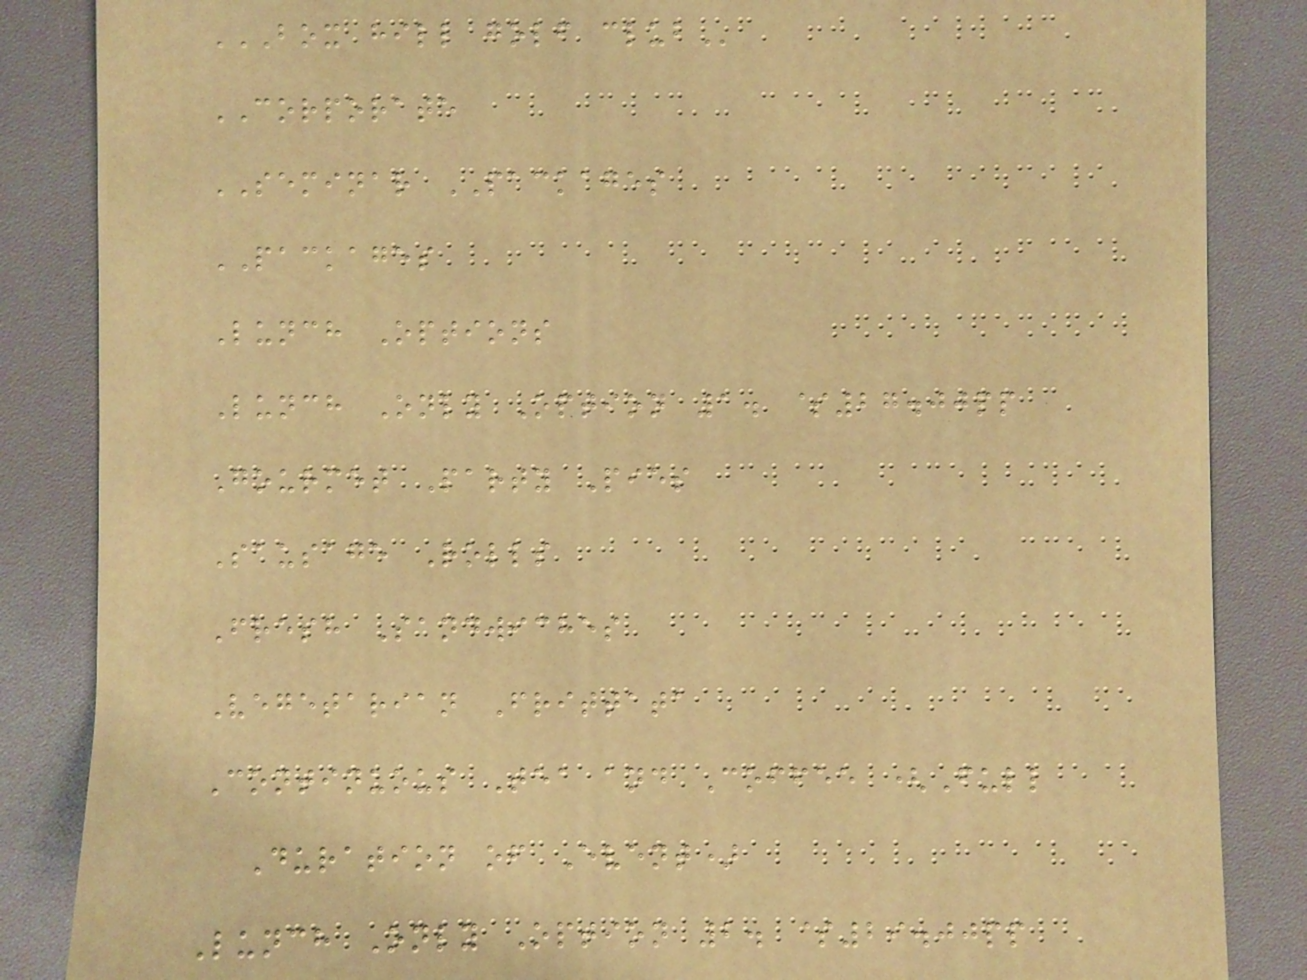BOX HILL GOLF CLUB
CORPORATE
SEMINAR PACKAGES
PACKAGES
Lunch Options
Lunch Only Option 1. $27.00pp
Gourmet Party Pies
Sausage Rolls
Fresh Sandwiches
Vegetarian Frittata
Continuous Tea and Coffee (Full
Duration of Event)
Lunch Only Option 2. $29.00pp
